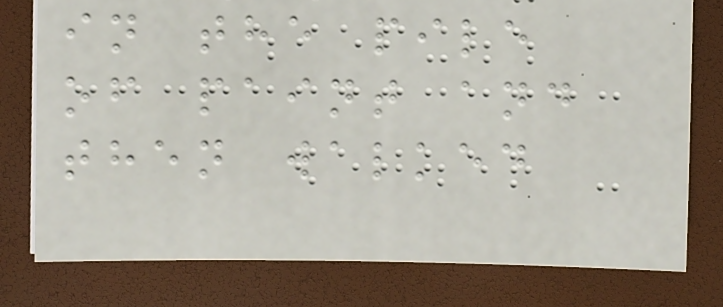in the pile
of paint and
then walked
